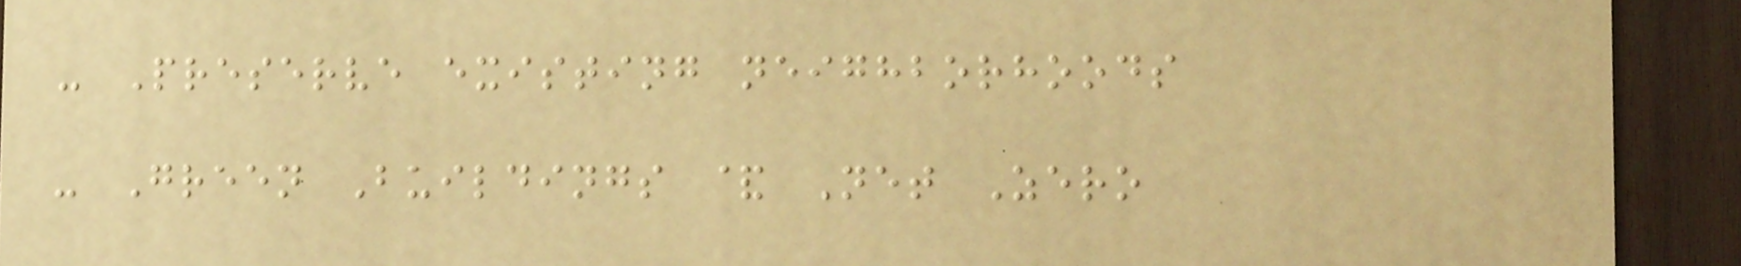- Preserve existing neighborhoods
- Green Buildings & Net Zero
